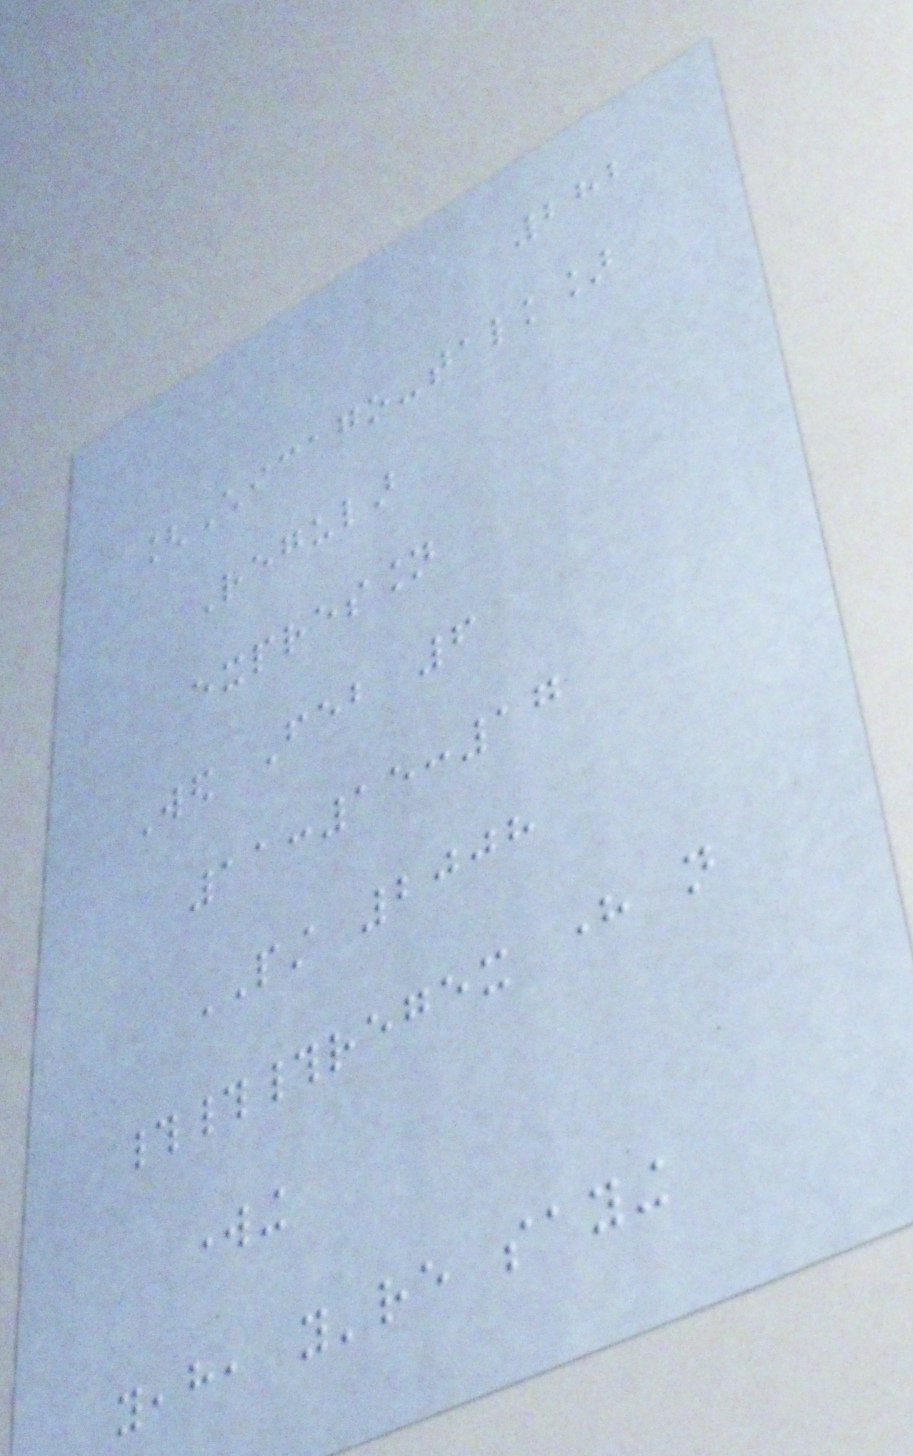282
[Chicago-talk]
Regular
expression
Wed Feb 6
11:15:17
PST 2008
###regex here not
working
yeah, you're saying
